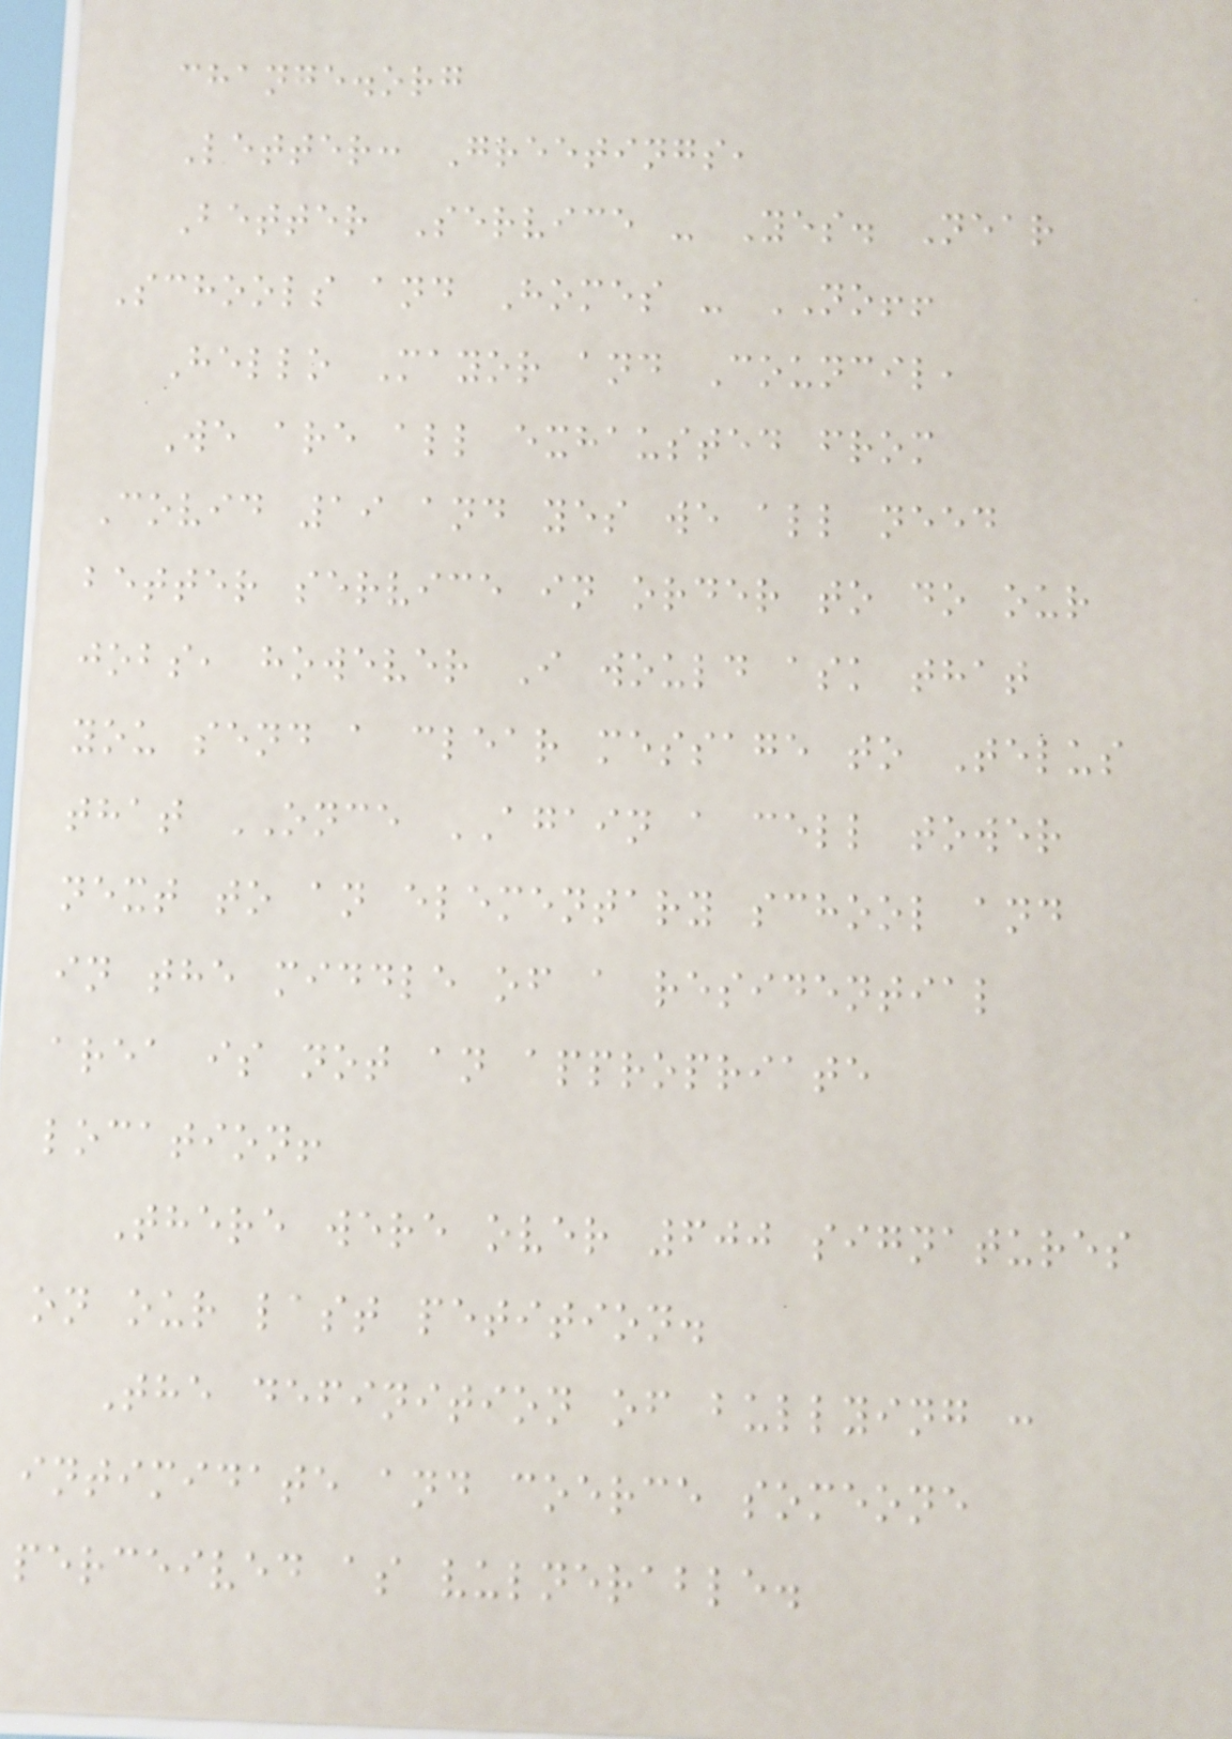change.org
Letter: Greetings,
Better Service - Yes. Near
Schools and Homes - NO!!
Hello Mayor and Council,
We are all exhausted from
Covid 19 and yes we all need
better service in order to do our
jobs, however I would ask that
you send a clear message to Telus
that ONCE AGAIN a cell tower
next to an elementary school and
in the middle of a residential
area is not an appropriate
location!
There were over 600 signatures
on our last petition.
The definition of bullying :
intimidate and coerce someone
perceived as vulnerable.
